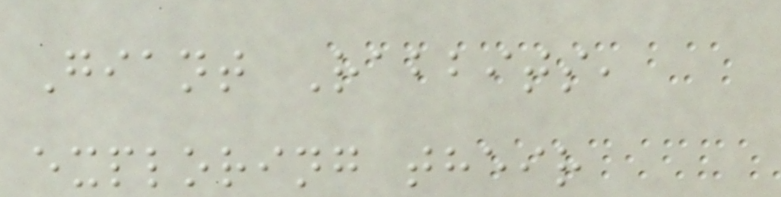Giant Rabbits,
exploring their
